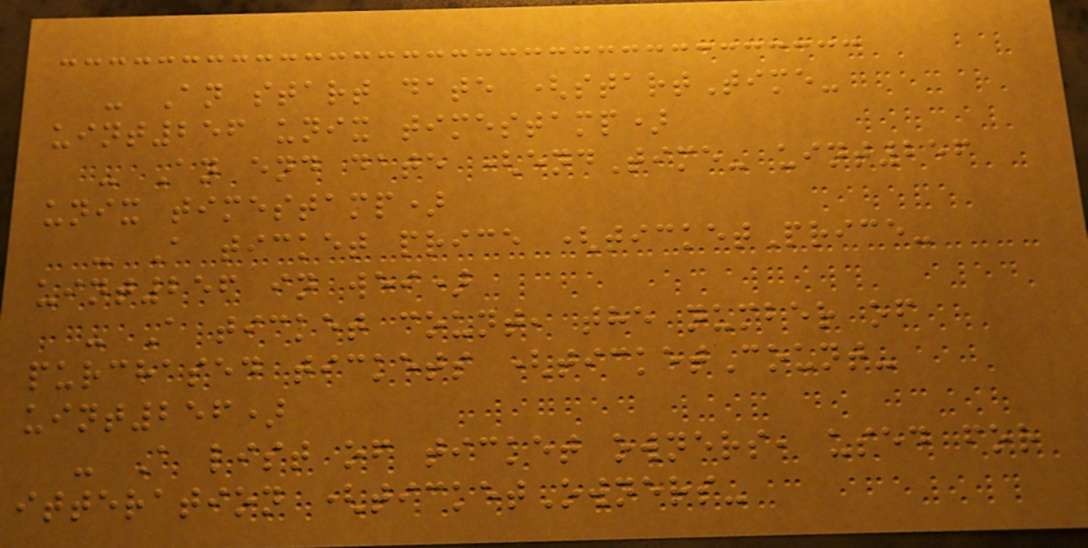- An start date (startTime-
uint256 unix timestamp)
- An end date (endTime- uint256
unix timestamp)
- A ticket price (ticketPrice-
uint256 in wei)
- A ticket count, the number of
purchased tickets (ticketCount-
uint256)
- A list of ticket owners, used for
itteration (ticketOwners-
